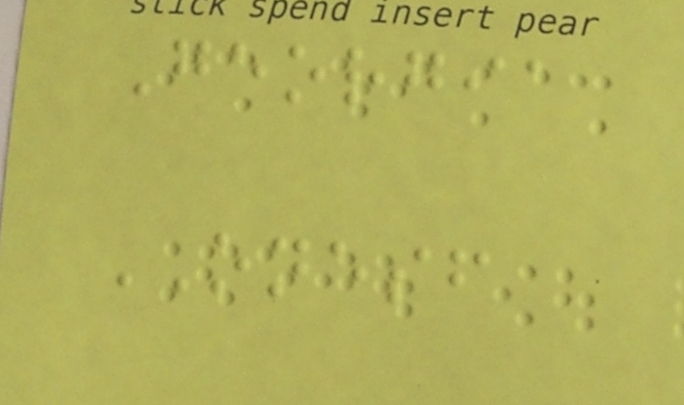Georgia
ONESF
